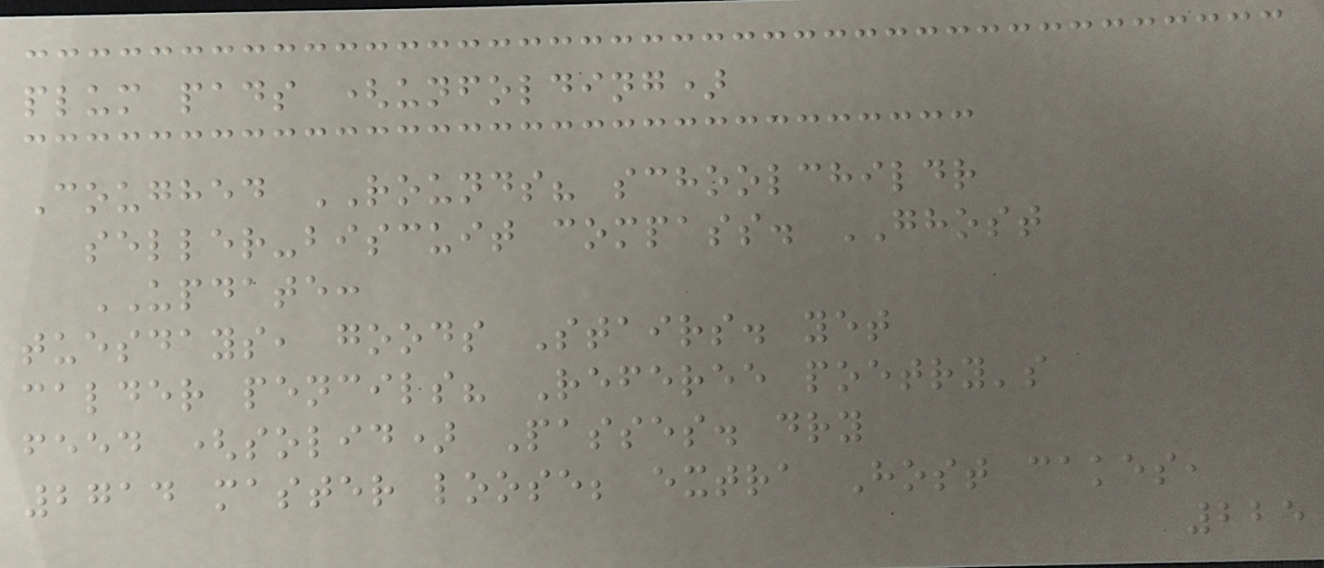plum pads (unfolding)
Coughed ROUNDS? schoolchildr
seller-biscuit compass. GHOST
UPDATE:
tuesdays, goods Stairs. yet
calder pencils? Referee poetry's
feed (solid) Passes. dry
2714 master loose; extra Host cakes,
225
